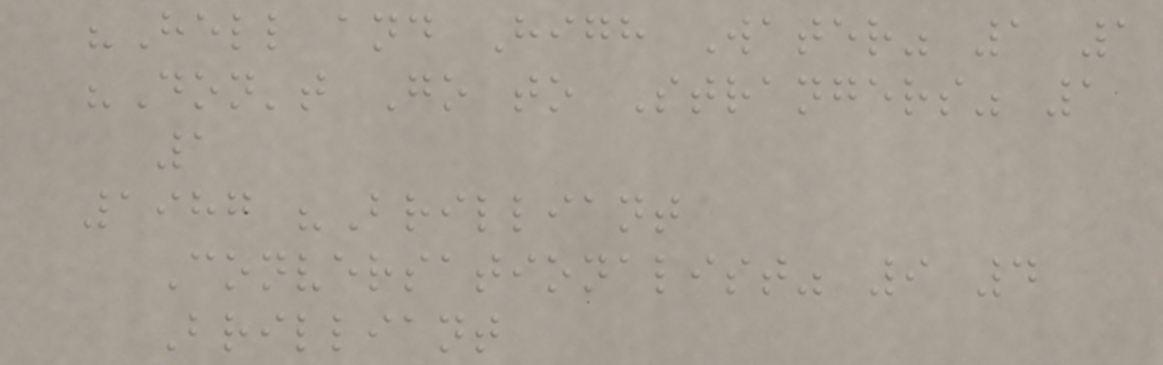"Hell and High Water" 1 1
"Don't Go to Strangers" 1
1
1987 "Brilliant
Conversationalist" 9 4
Brilliant
